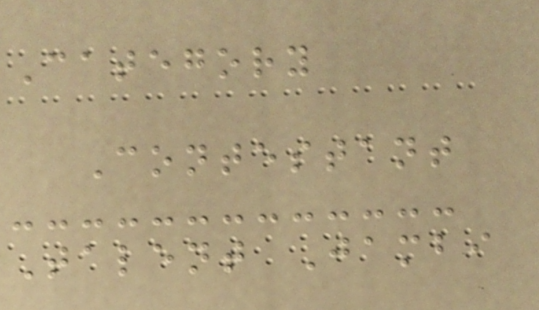Category
Contestant
Talent Jambi
